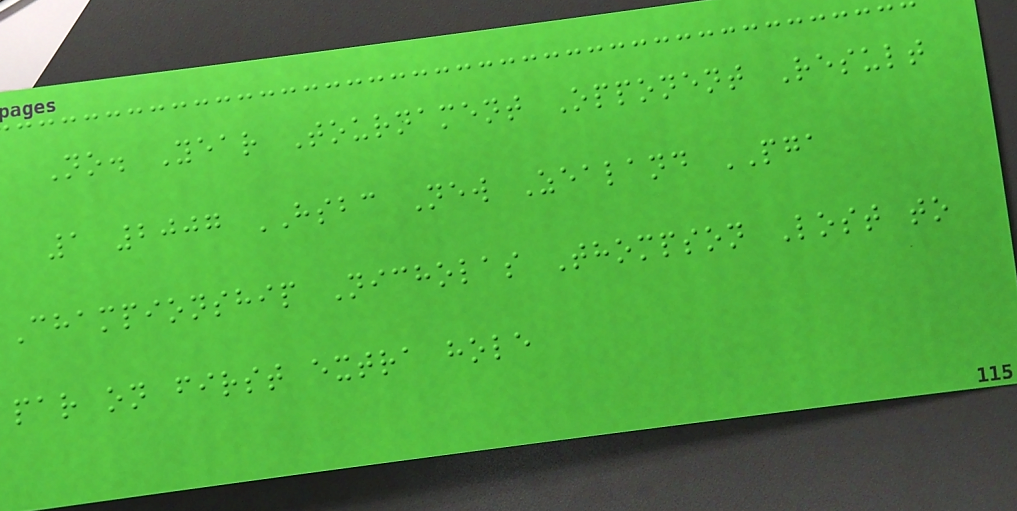No. Year Tournament Opponent Result
1 2007 HSBC New Zealand PGA
Championship Nicholas Thompson Lost to
par on first extra hole
